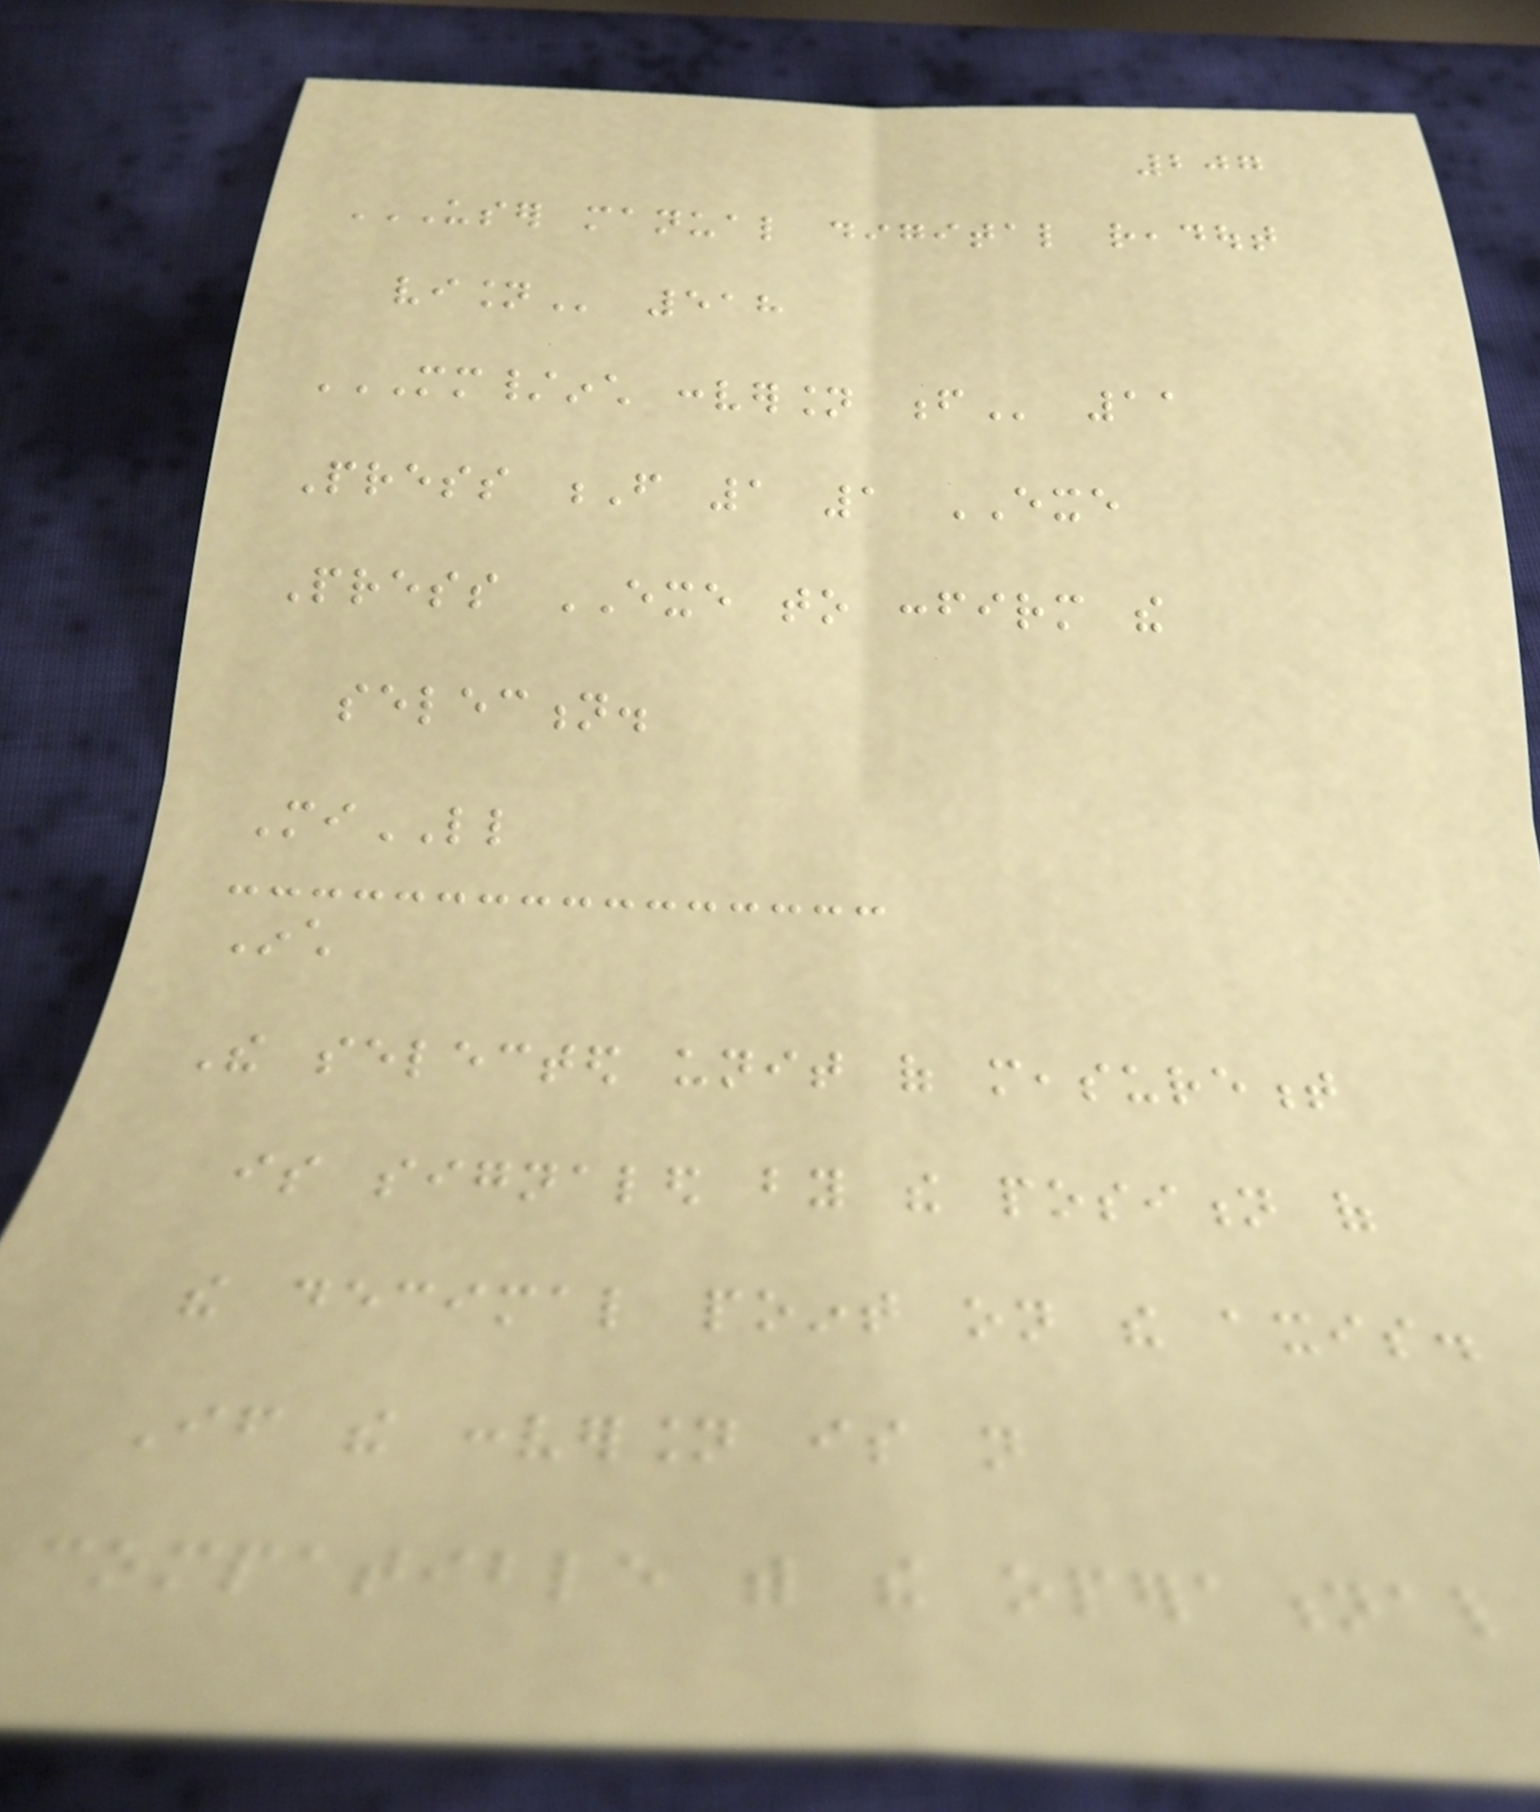207
USER MANUAL DIGITAL READOUT
VISION 518
MM/INCH CONVERSION F 11
Press F 1 1 EXE
Press EXE to confirm the
selection.
MiLL
Inch
The selected unit of measurement
is signaled by the position of
the decimal point on the axis.
If the conversion is not
compatible with the operational
